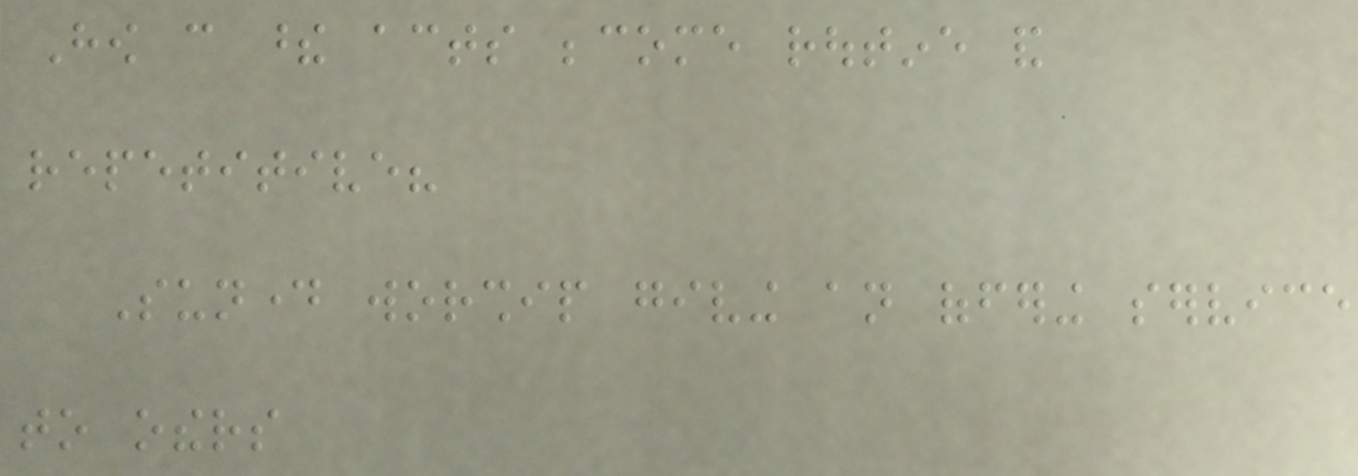How can these acts become routine and
repetitive?
Sunday worship giving an offering service
to others
